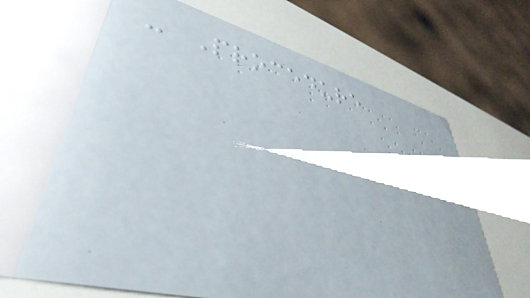- Procedure
